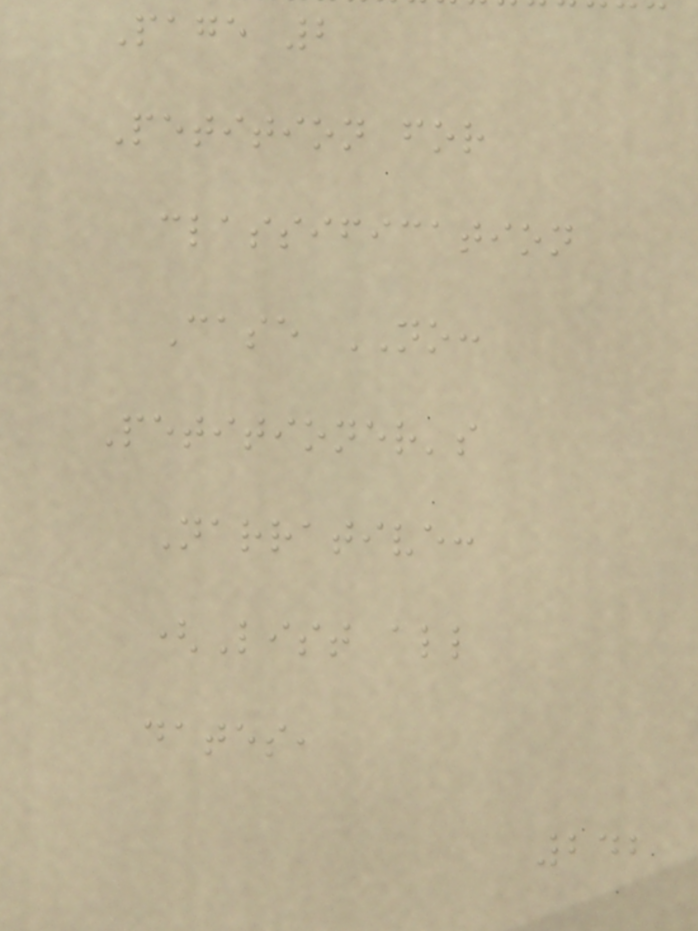Page 2
Petition for
classification
Case NO:
Petitioner's
Narrative:
(List all
dates,
242
